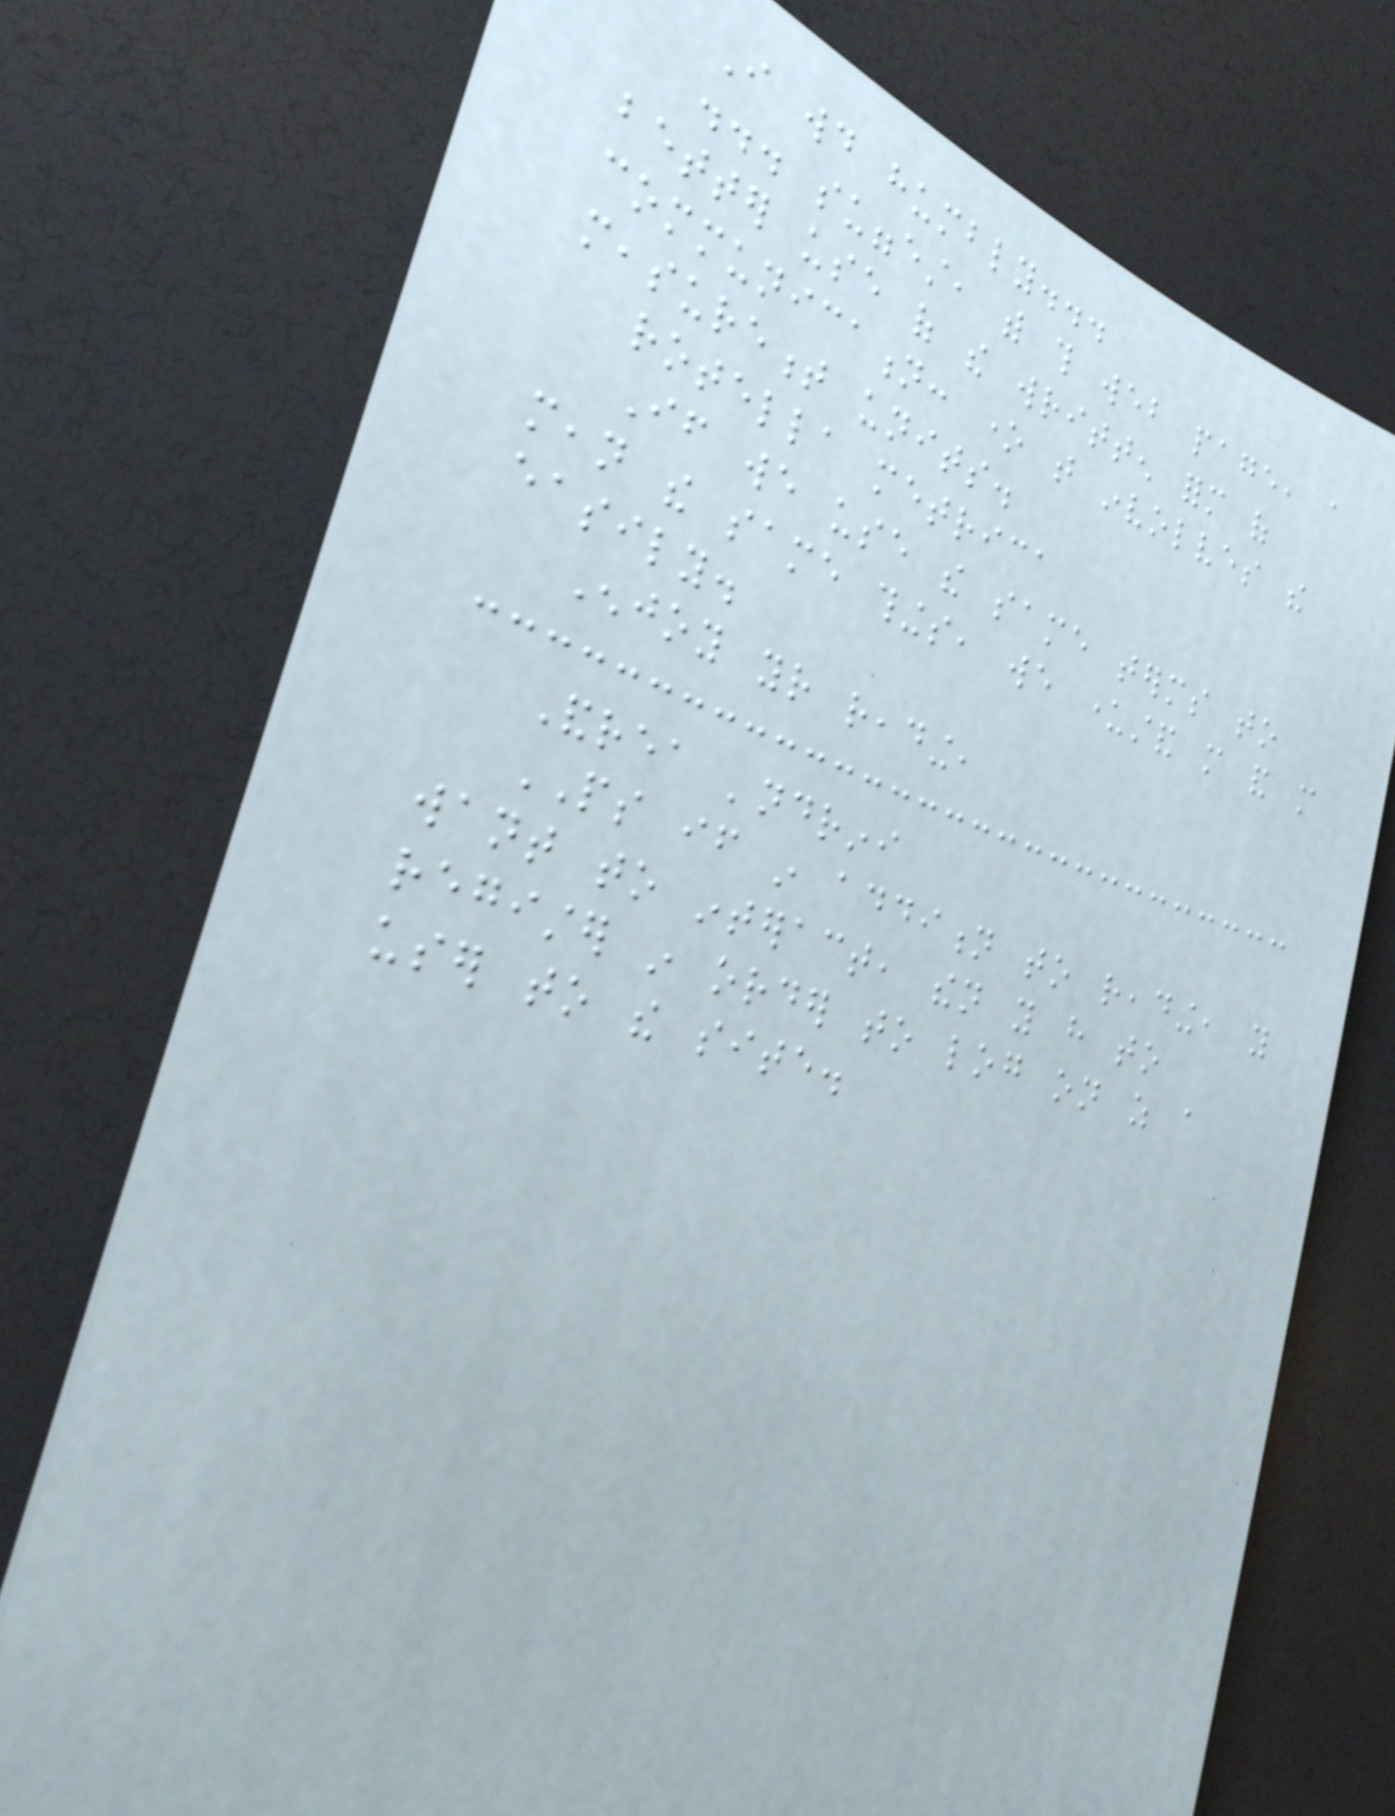I would humbly...
... suggest, with this web page, a
better use of the written form of
communication: one that involves the
measurement units.
rotella metrica
If we use the same terms to
mean the same things, we understand more and more
easily.
Enjoy your reading,
Andrea 'ndrini
PS if in addition to reading, you
want to interact, then you have to
register in order to log on as a
user to the site.
